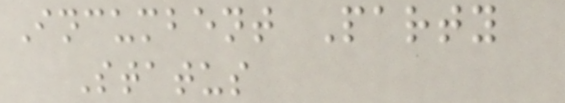Incumbent Party
Status
